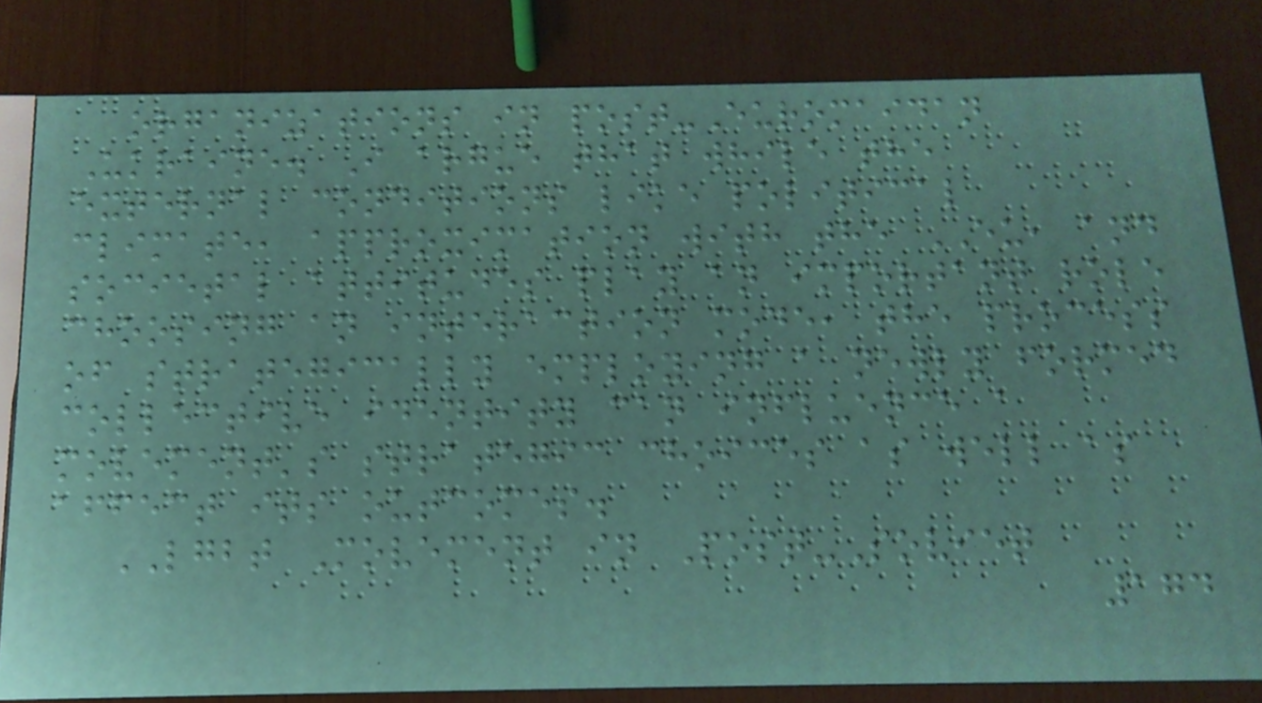organizations in post-Euromaidan
Ukraine. I argue that while the
external conditions like political
climate, approximation with the EU, and
societal attitudes play an important role
choosing an interaction mode, the process
of strategically employing a newly formed
collective identity can influence a
movement's strategic choices as well as
affect its outcomes.
LGBT Movement in Post-Soviet
174
